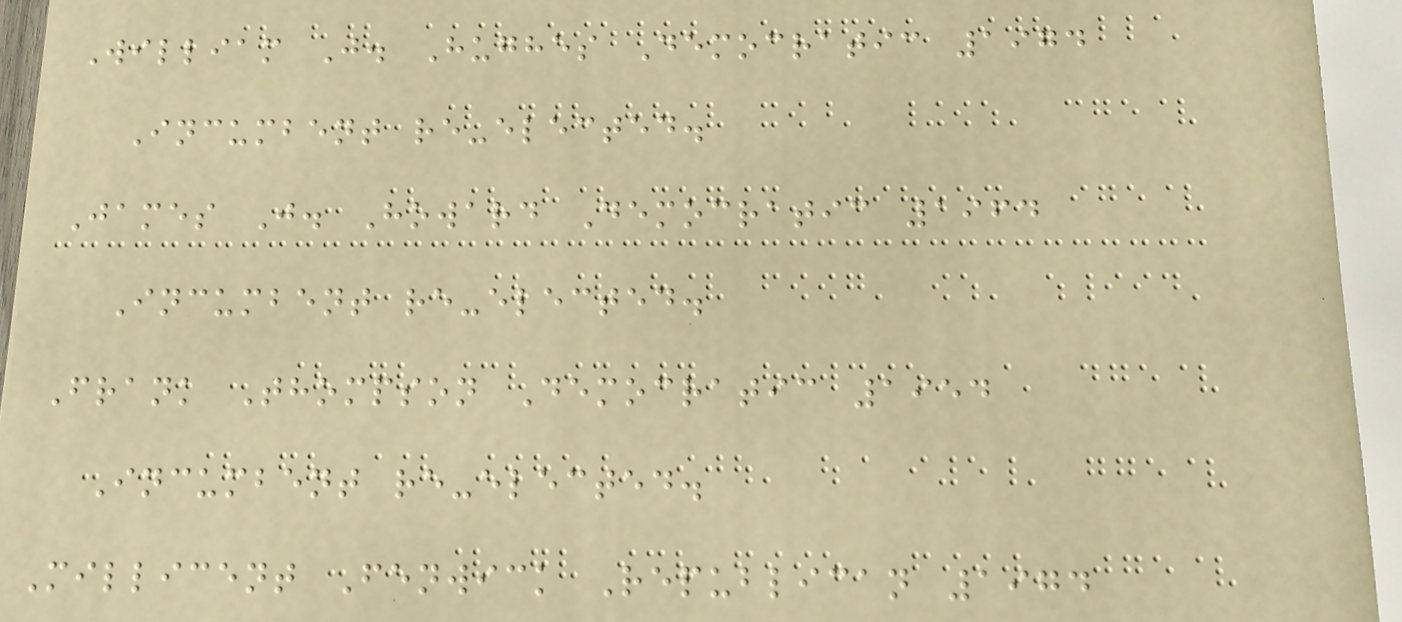William J. Hughes Democratic 1974
Incumbent re-elected.
James J. Howard Democratic 1964
Incumbent re-elected.
Frank Thompson Democratic 1954
Incumbent re-elected.
Millicent Fenwick Republican 1974
